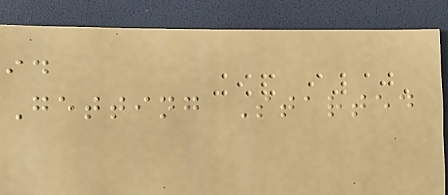id
Getting Started
